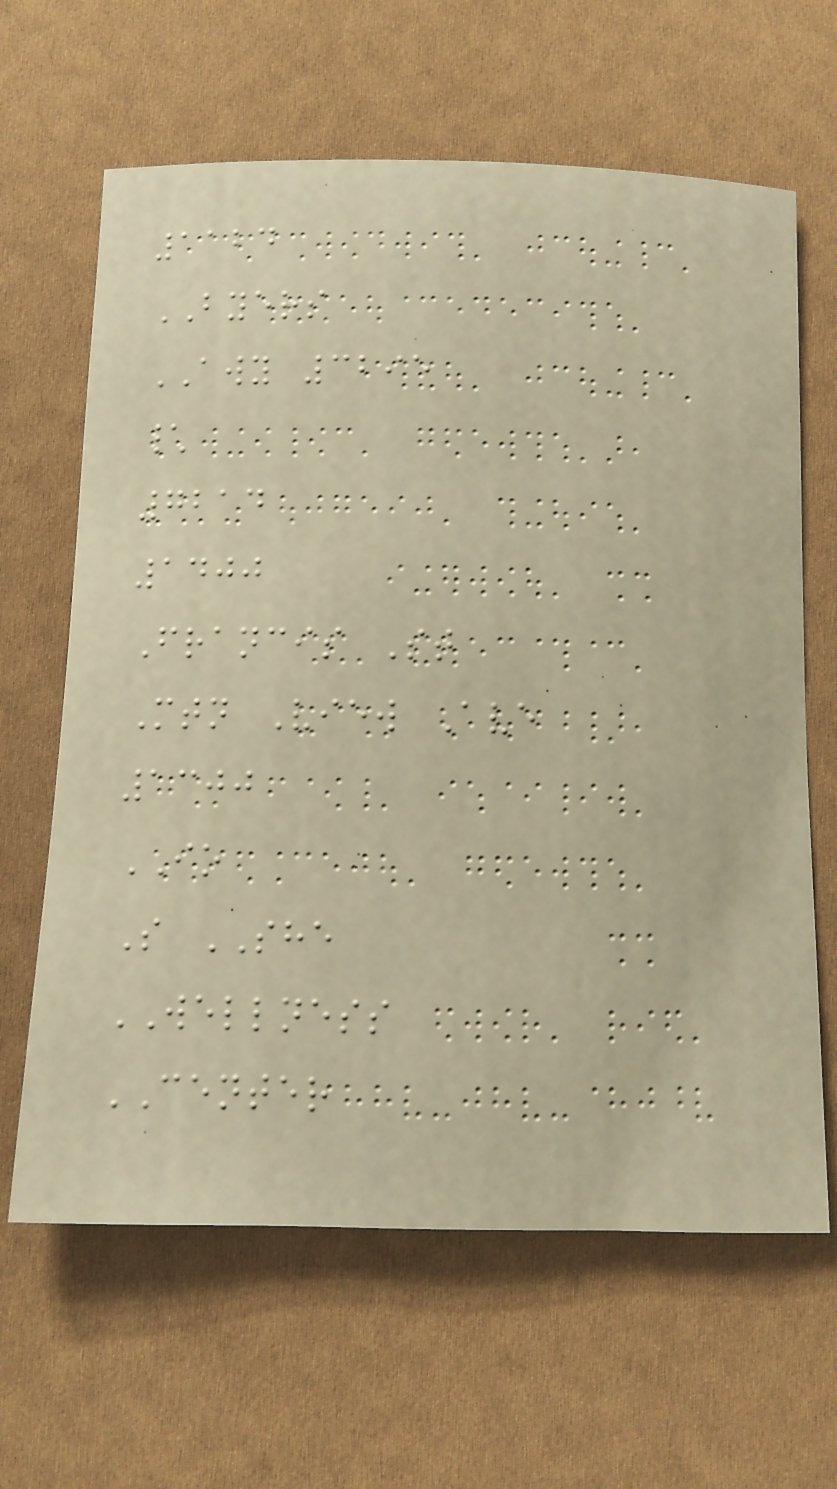1124
BYERS
AWY 3295
\
7214
1400
Francis St
Mtn View Ave
1300
IO
S SHE
WELLNESS
CENTER
